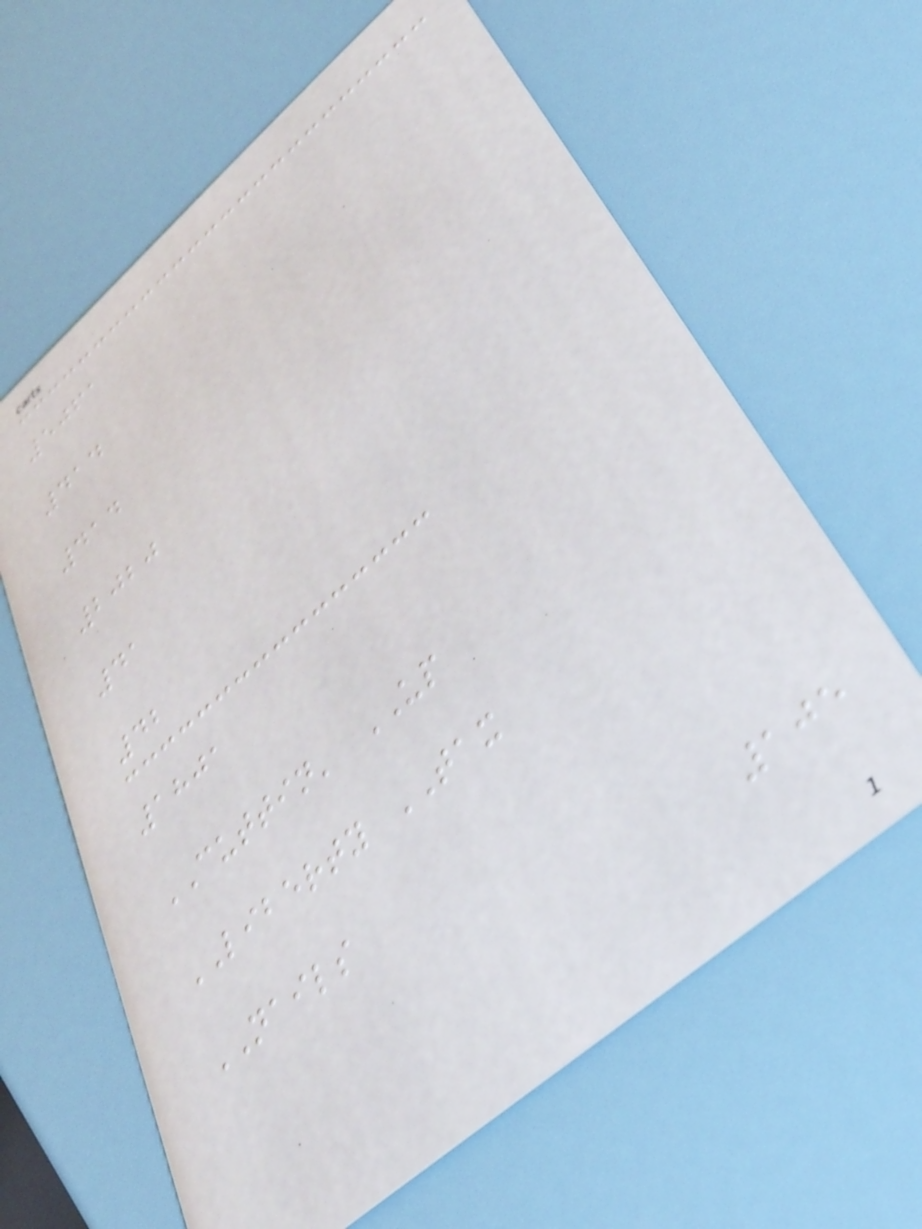5061
414
414
2020
41
42
1801
CUTTIN' UP
LIBERTY TAX
NAILS
105
